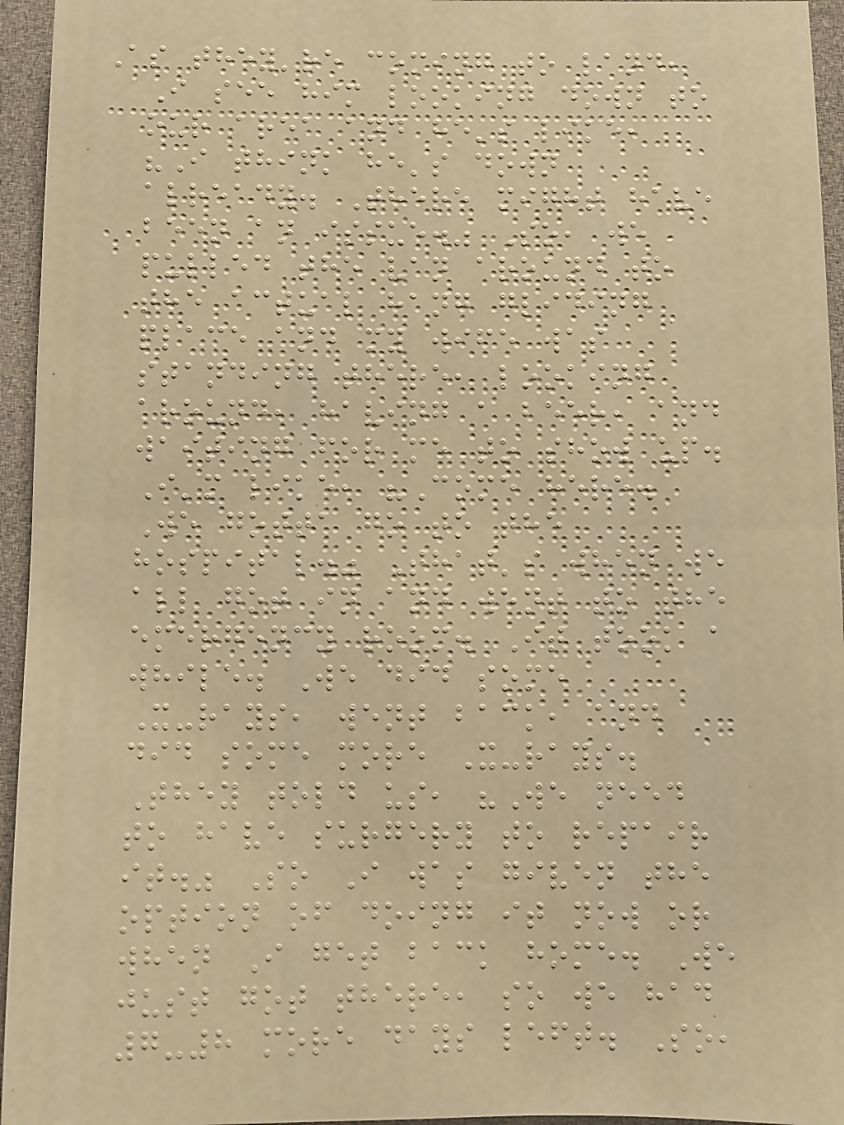As they're coming to land,
I see him looking down to
our area and he's like,
"I think he's down
already. There might have
been an issue." So, we
pulled the van around to
the actual hang gliding
place and my wife was
standing there, looking
around, having a beer, and
waiting for me to show up.
I'm like, "Come here.
We gotta go to the
hospital." That's when we
all got in and went to the
emergency room. It took a
while. We did some
X-rays, went back, and
did some more X-rays.
They told us, "We need
to have surgery to repair
it." So I was given the
option of doing it now or
when I get back home. We
just got there, so we had
7-8 more days left. So,
